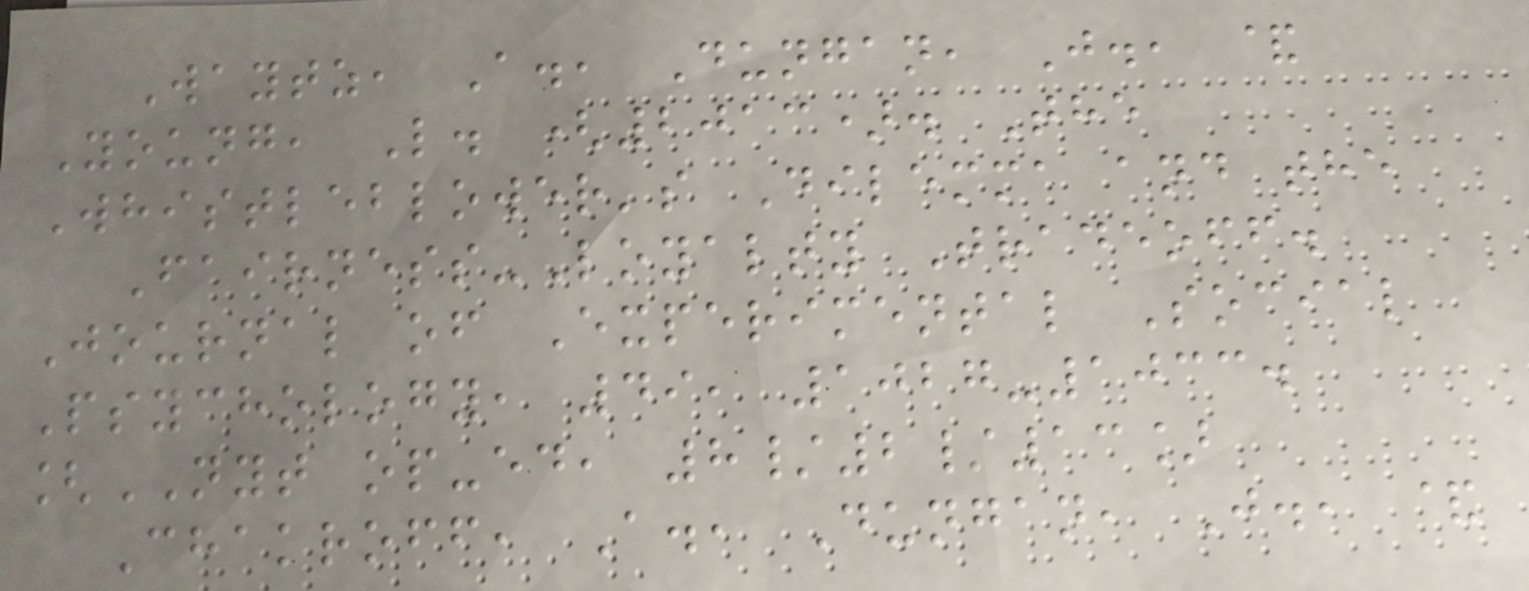Waytz, A., Dungan, J., &
Young, L. (2013). The
Whistleblower's Dilemma and the
Fairness-Loyalty Tradeoff.
Journal of Experimental Social
Psychology, 49, 1027-1033.
[NYT op-ed, 8/2/13]
Chakroff, A., Dungan, J., &
